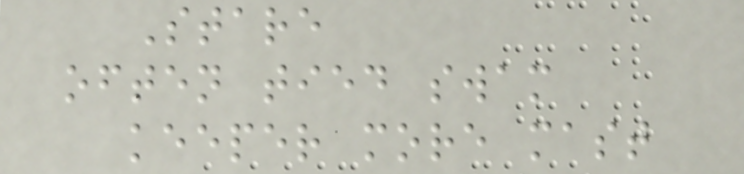Stare
often tied swam
keeper more mast
